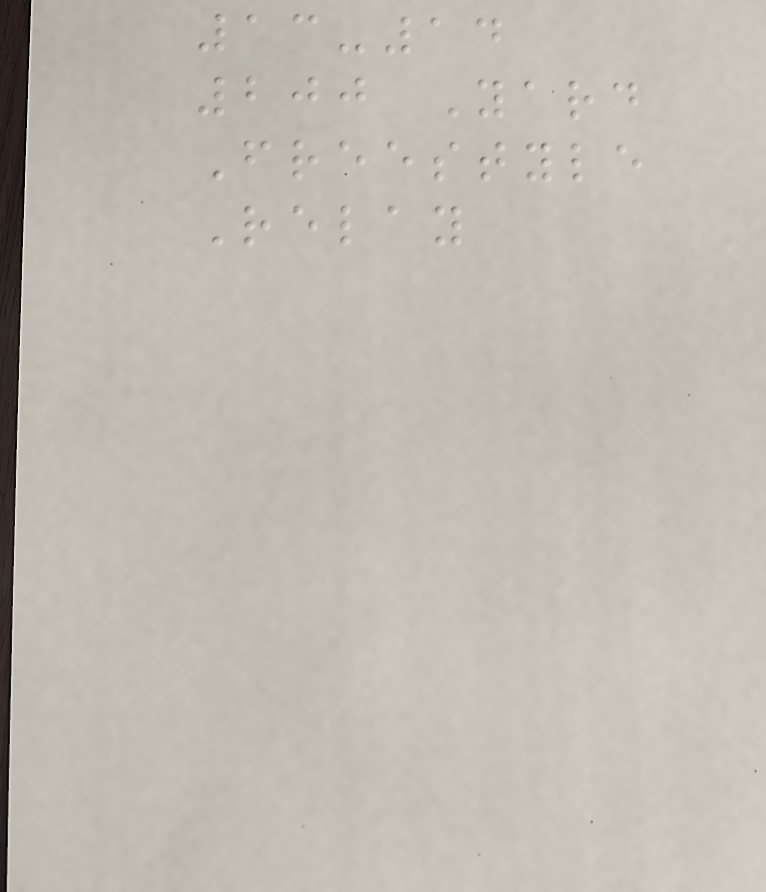13-14
200 Yard
Freestyle
Relay
